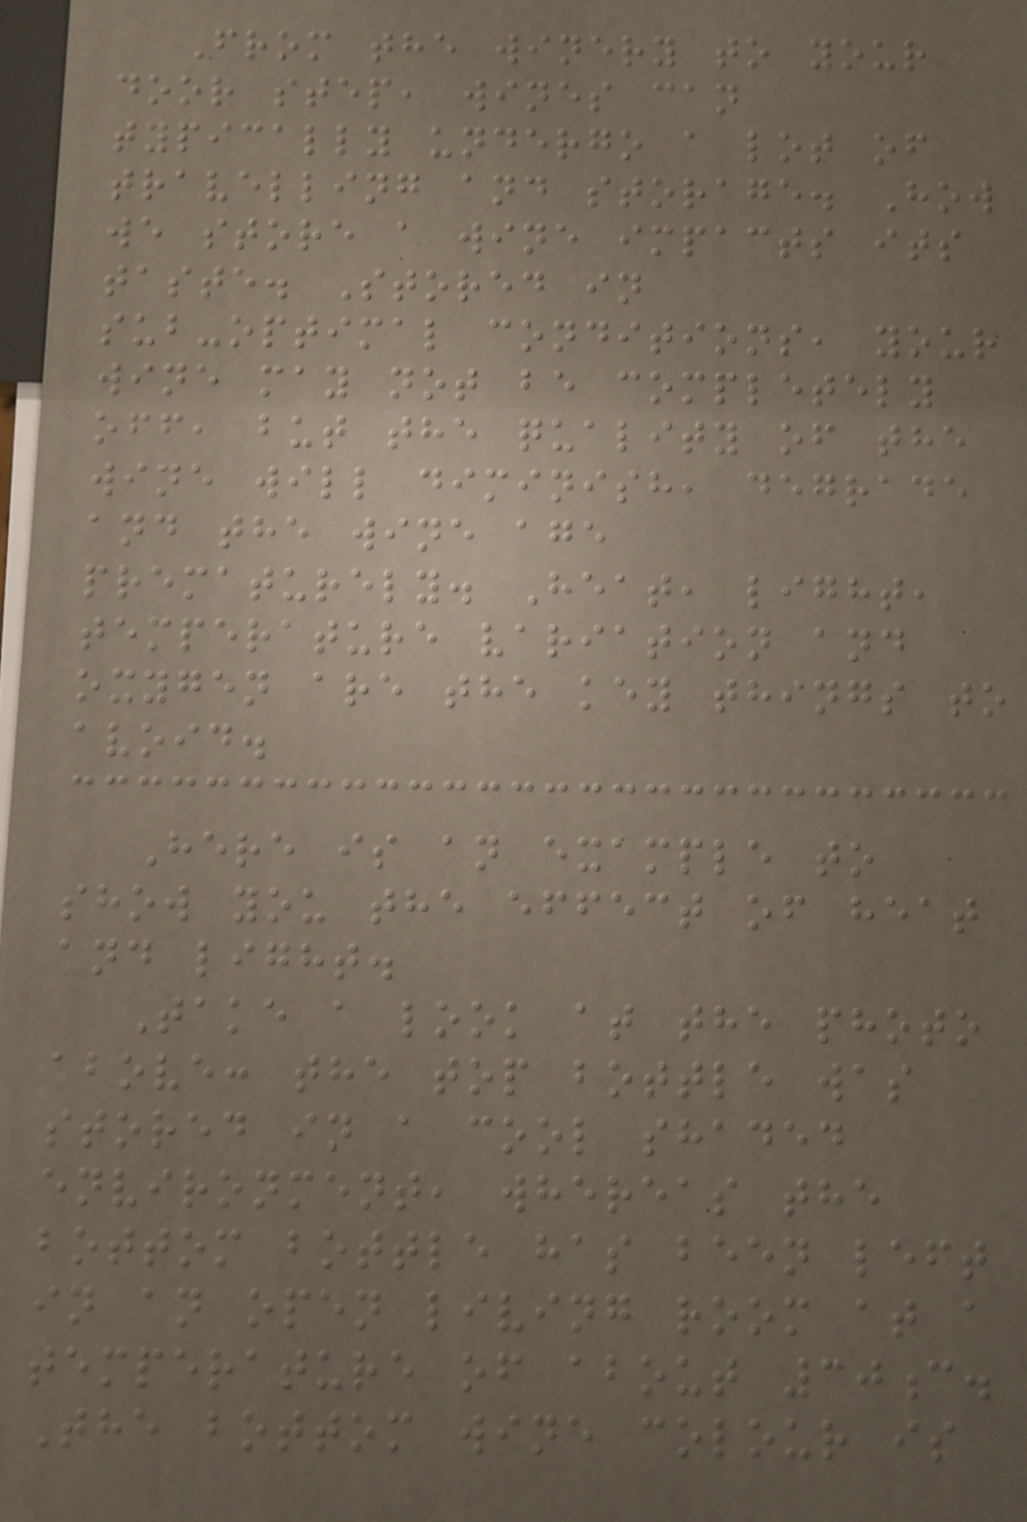From the winery to your
door step, wines can
typically undergo a lot of
travelling and storage. How
we store a wine impacts its
taste. Stored in
sub-optimal conditions, your
wine may not be completely
off, but the quality of the
wine will diminish, degrade
and the wine age
prematurely. Heat, light,
temperature variation and
oxygen are the key things to
avoid.
Here is an example to
show you the effect of heat
and light.
Take a look at the photo
above: the top bottle was
stored in a cool shaded
environment, whereas the
bottom bottle has been left
in an open living room at a
temperature of about 30c.
The bottom wine colour is
